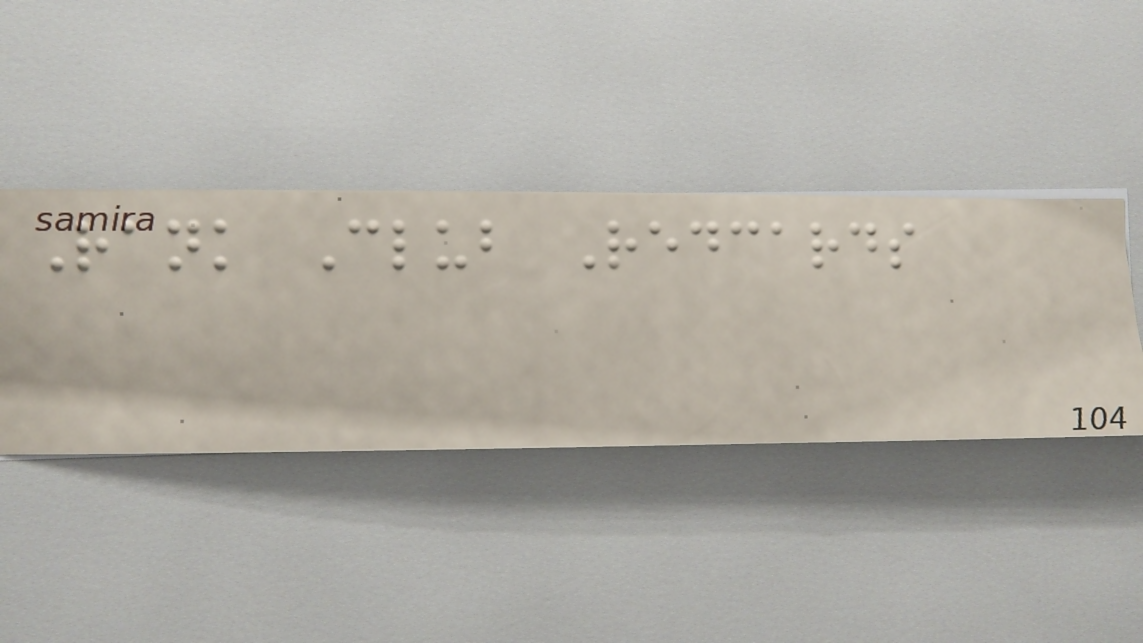Rank Club Redcards
